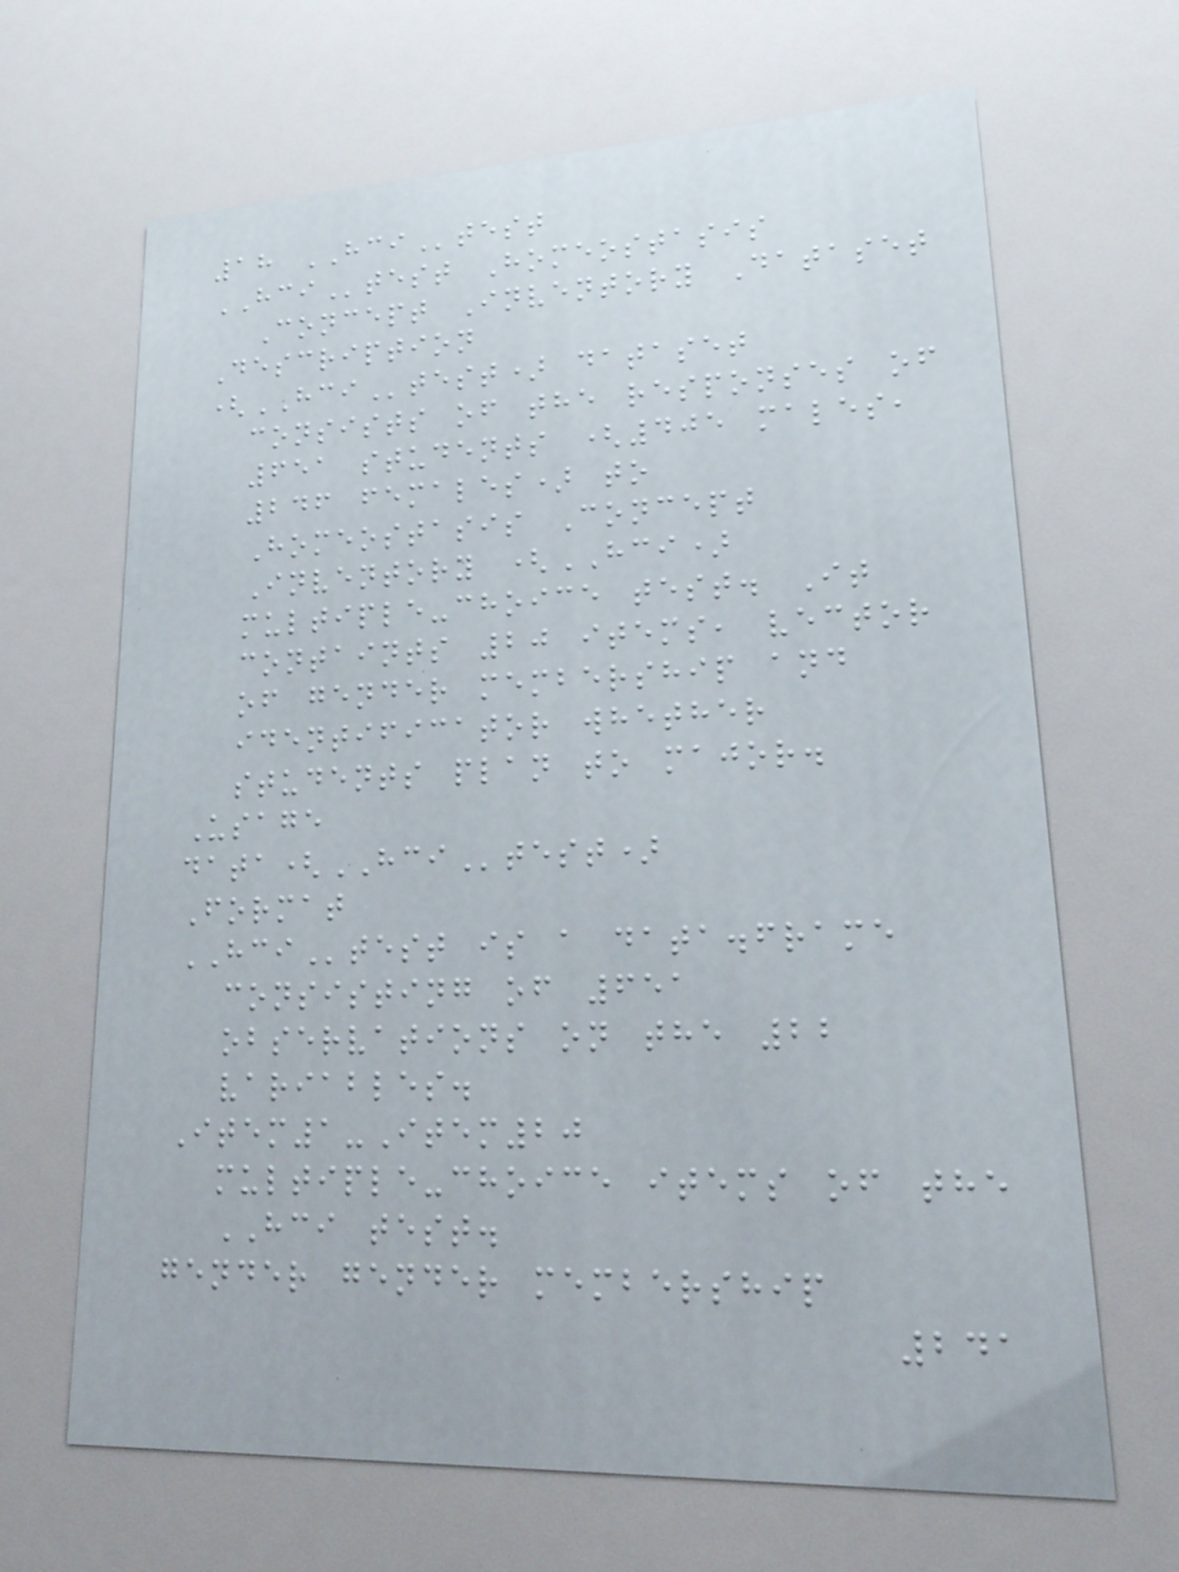18 HCItest
HCItest Homeostasis
Concept Inventory Dataset
Description
(HCItest) dataset
consists of the responses of
651 students (405 males,
246 females) to
Homeostasis Concept
Inventory (HCI)
multiple-choice test. It
containts 20 items, vector
of gender membership and
identificator whether
students plan to major.
Usage
data(HCItest)
Format
HCItest is a data.frame
consisting of 651
observations on the 22
variables.
Item1-Item20
multiple-choice items of the
HCI test.
gender gender membership
241
